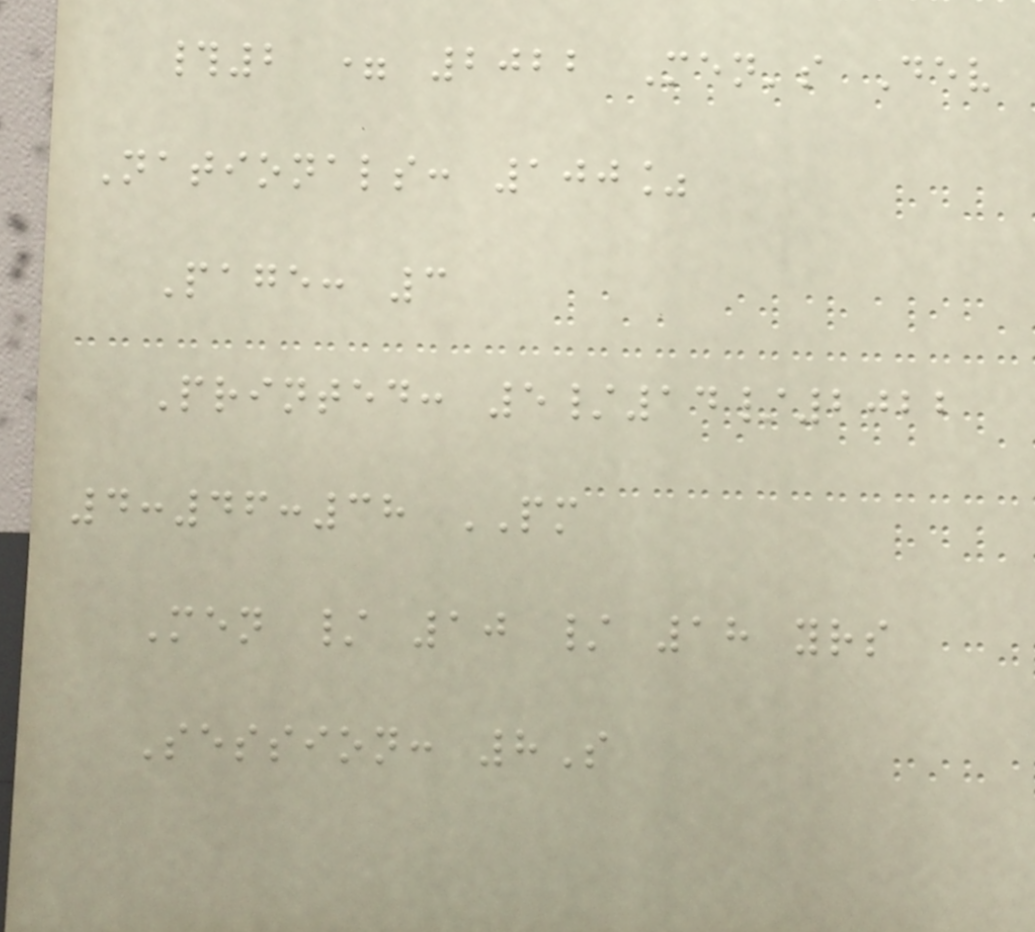#2 = 2022 Men's Dev
Nationals: 100%
Page: 3
Printed: 5/14/2022
4:46:38 PM
Men / 10 / 18 yrs
Session: 8S
